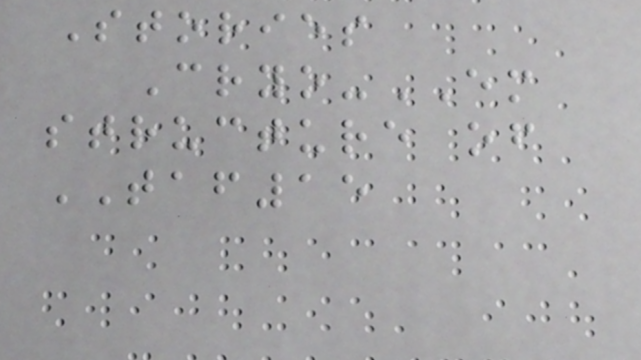Stories
Cryo-EM
structure of
TAF15
